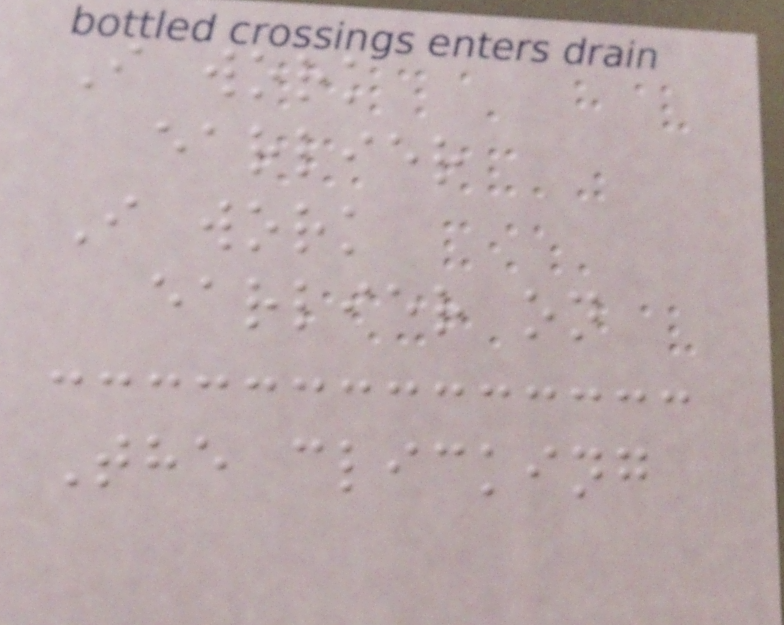I work
earlier
I work
earlier on
The clicking
